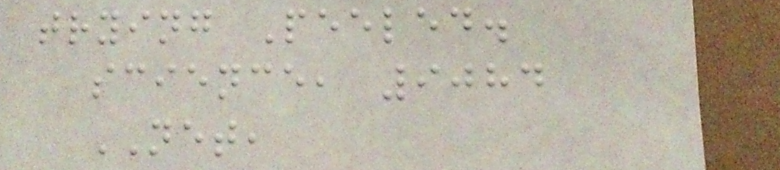trying Peeled.
science, 9084
NET,
